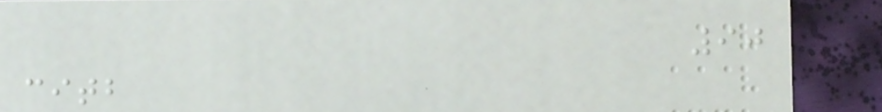90
citb
